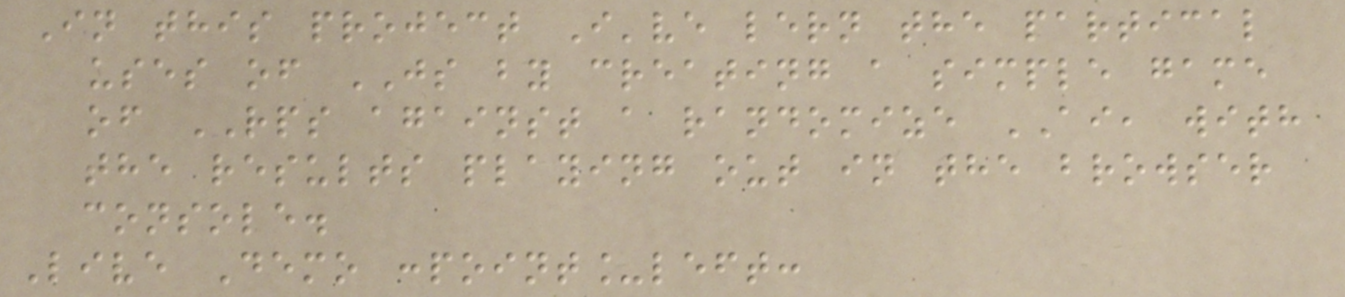In this project I've lern the partical
uses of JS by creating a simple game
of RPS against a randomize AI, with
the results playing out in the browser
console.
Live Demo :point_left:
